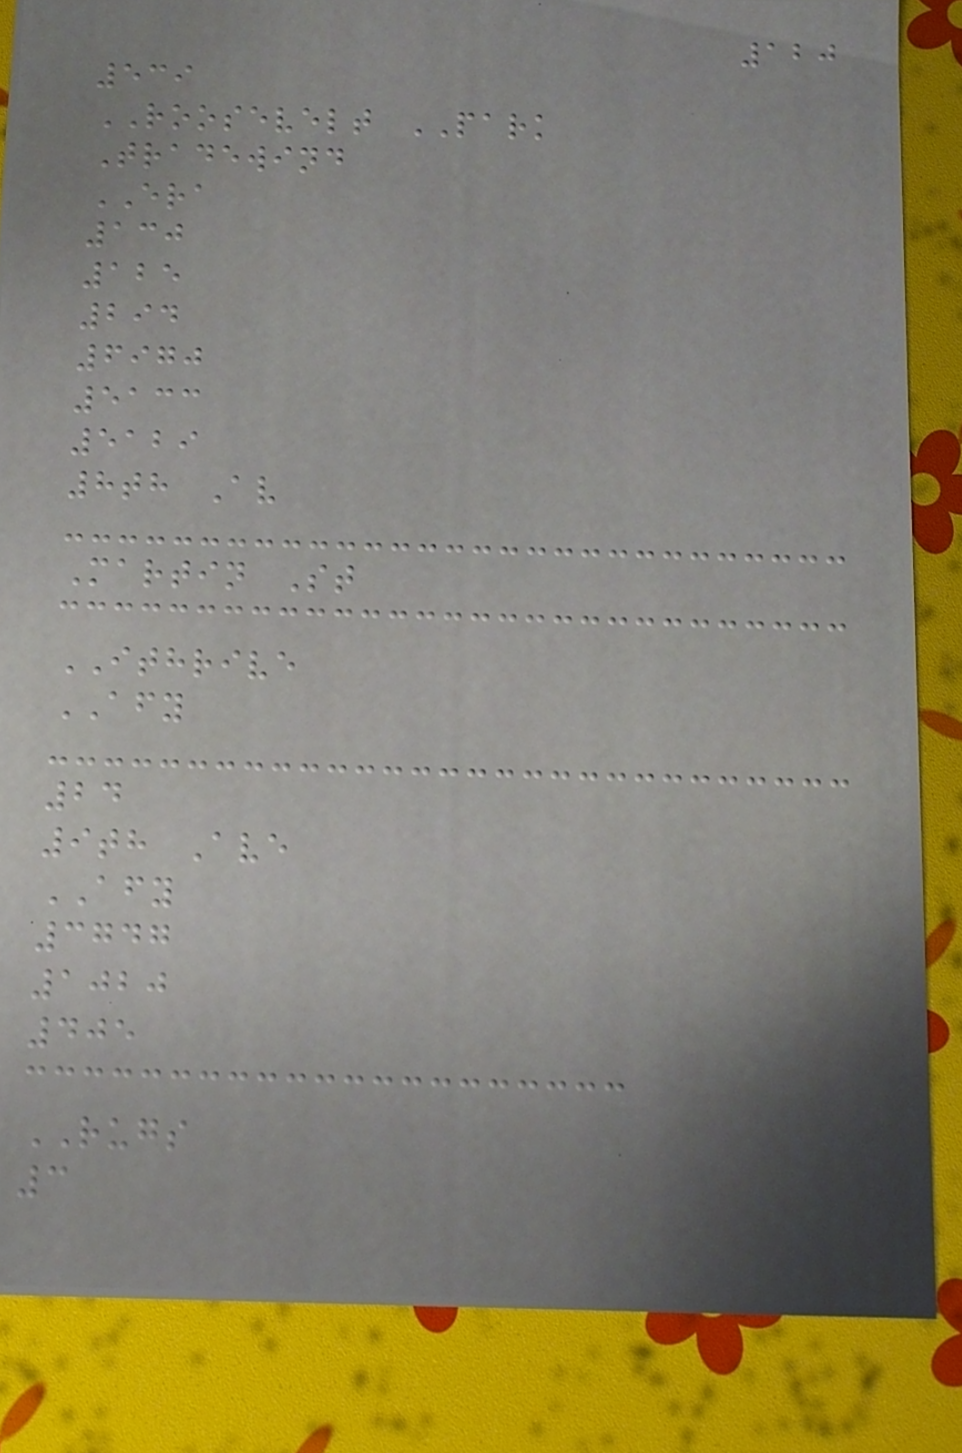120
539
ROOSEVELT PARK
Tradewind
ERA
130
125
294
6970
5133
5129
8th Av
Martin St
ITHRIVE
AFY
24
9th Ave
AFY
3747
1020
405
RUGS
3
